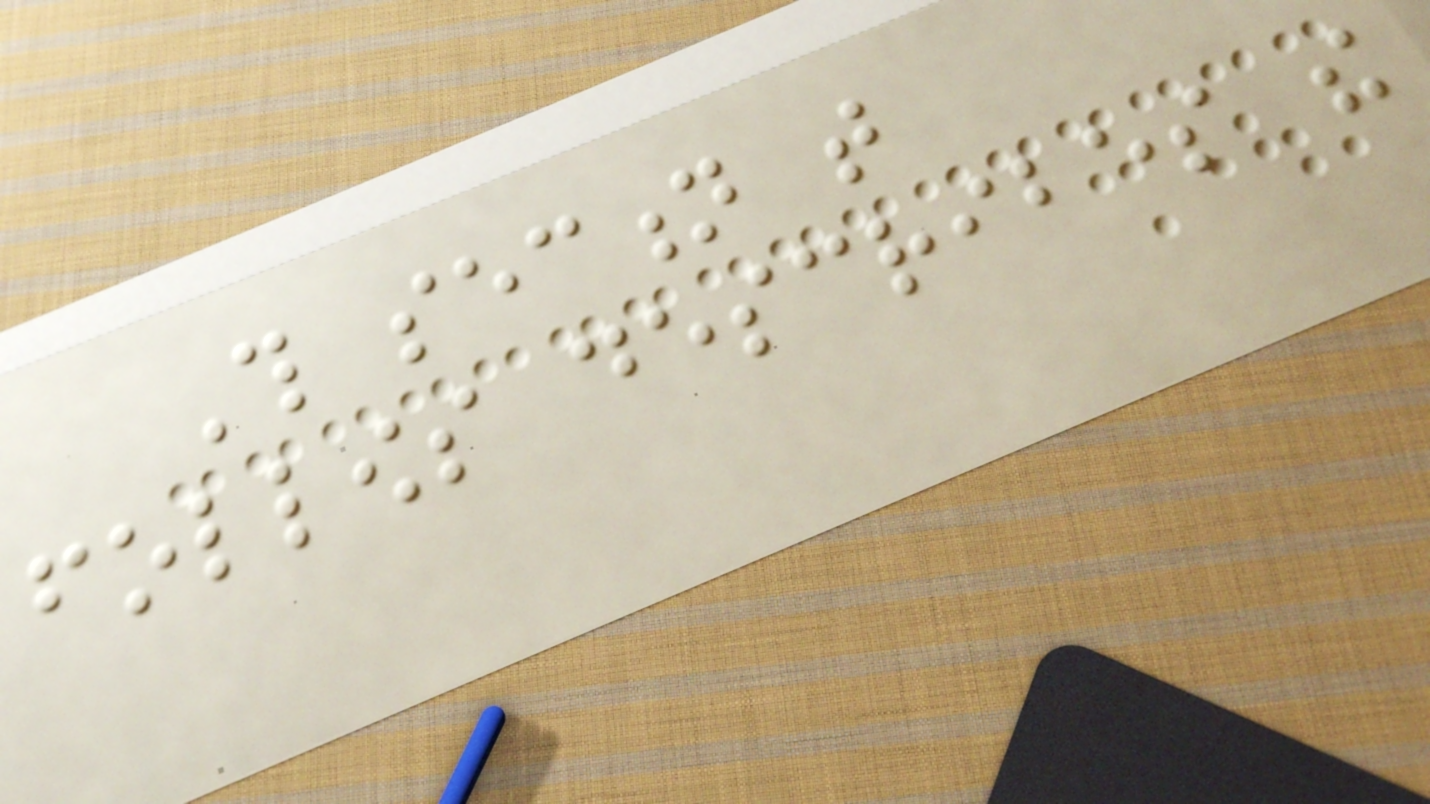This section that
follows describes the
